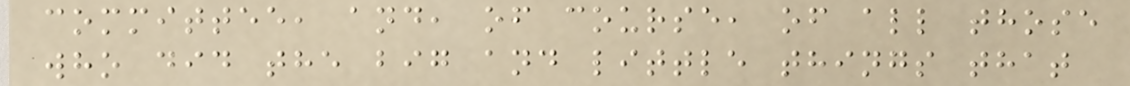committee, and, of course, of all those
who did the big and little things that
